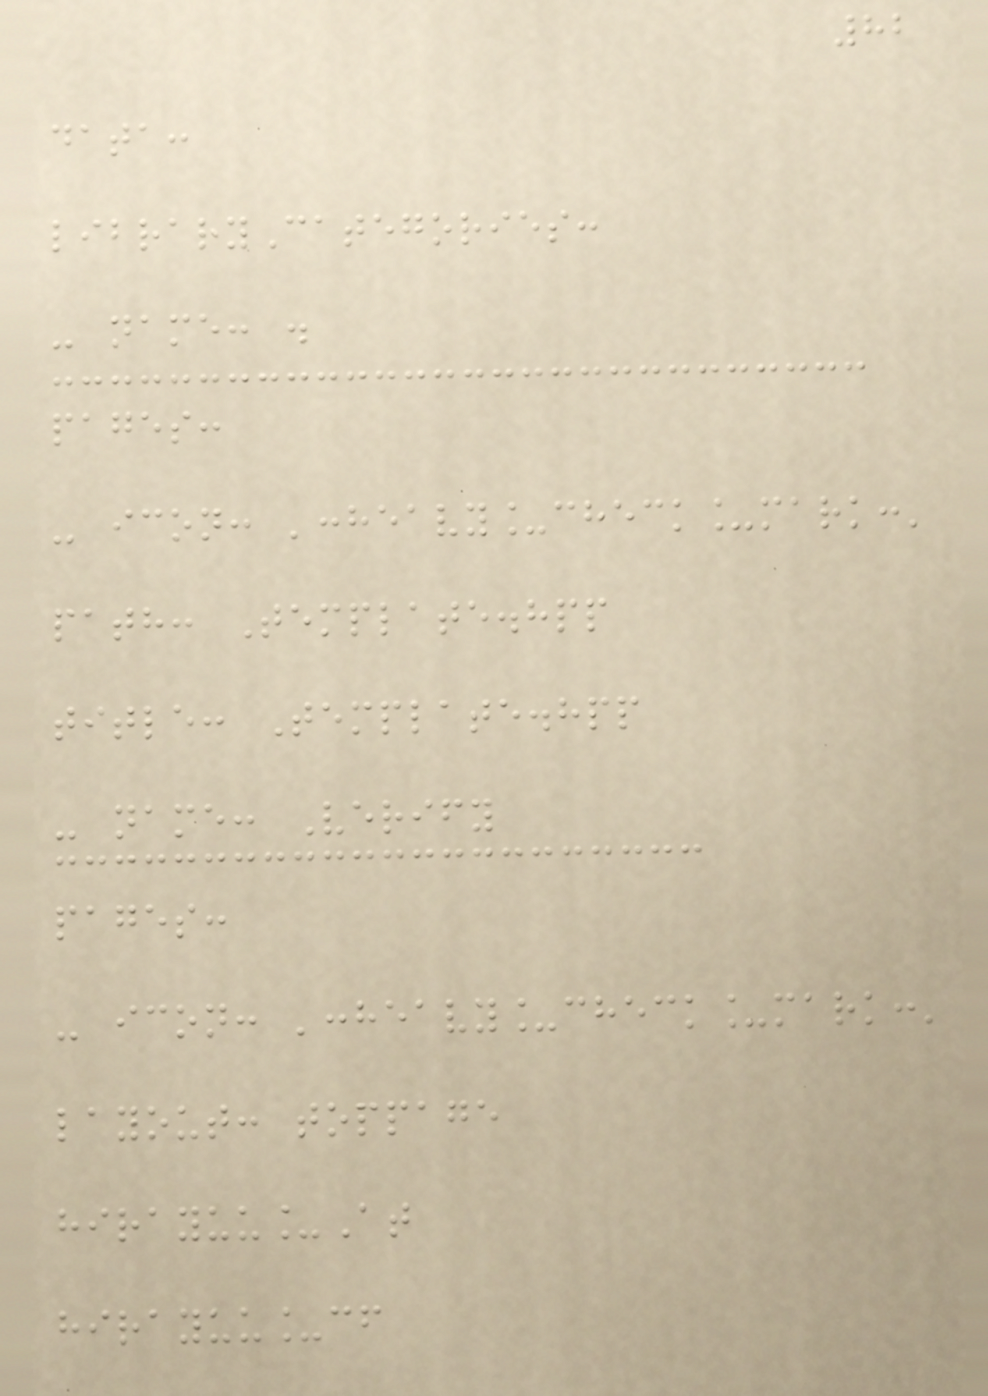82
data:
libraryCategories:
- name: .
pages:
- icon: ':heavy_check_mark:'
path: Template.hpp
title: Template.hpp
- name: Verify
pages:
- icon: ':heavy_check_mark:'
layout: toppage
hirayuu_At
hirayuu_cf
